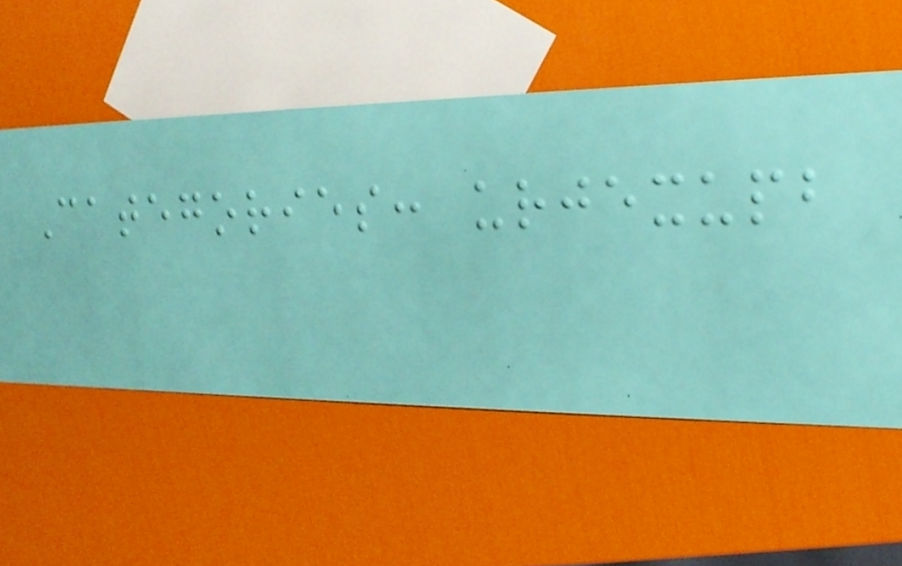Categories: urjexupb
